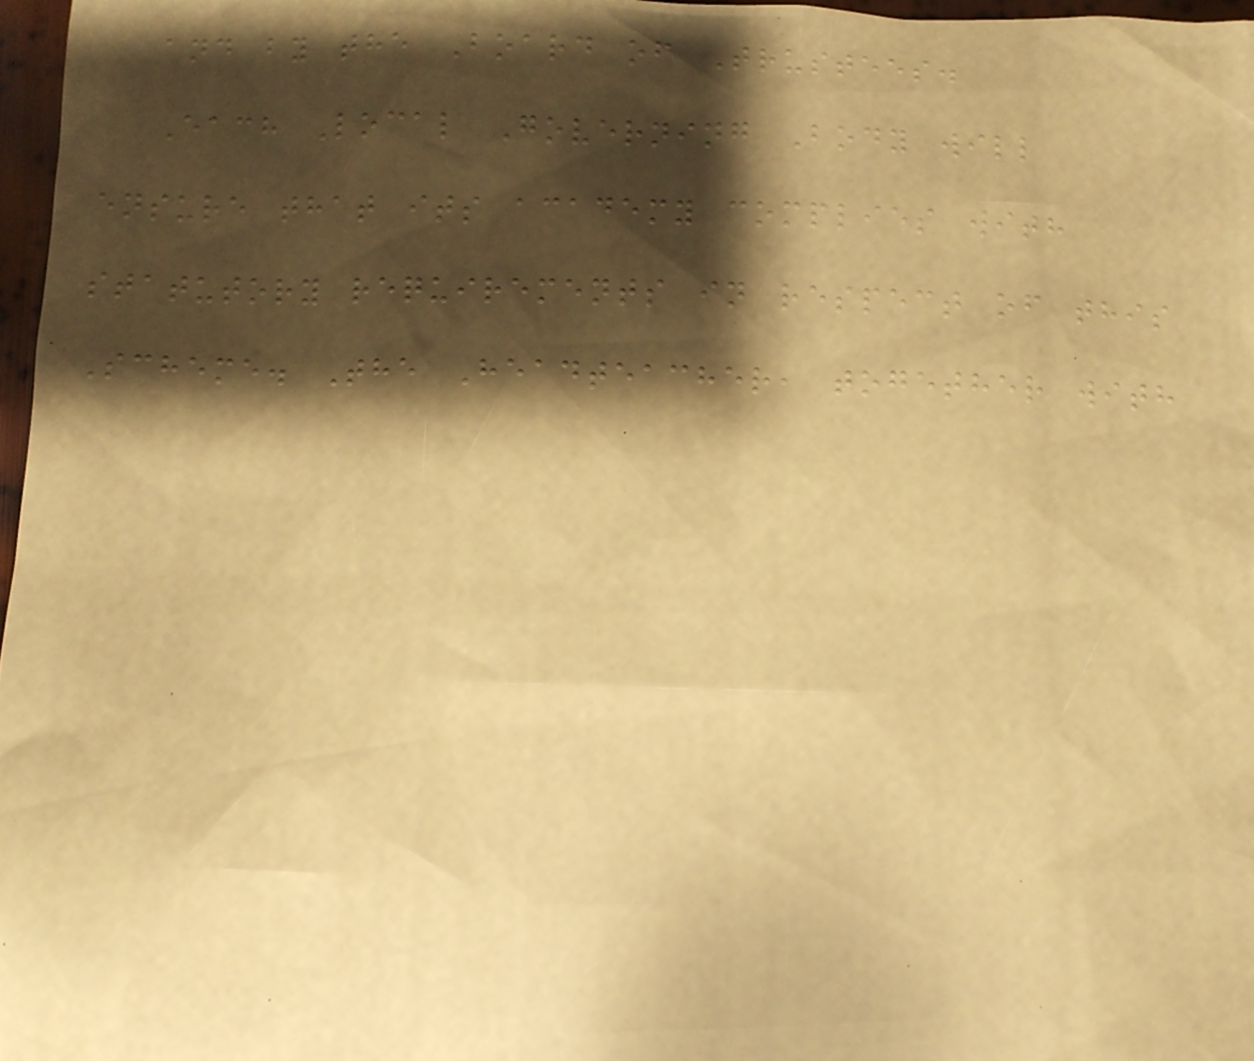and by the Board of Trustees.
Each Local Governing Body will
ensure that its academy complies with
statutory requirements in respect of this
Scheme. The Headteacher, together with
